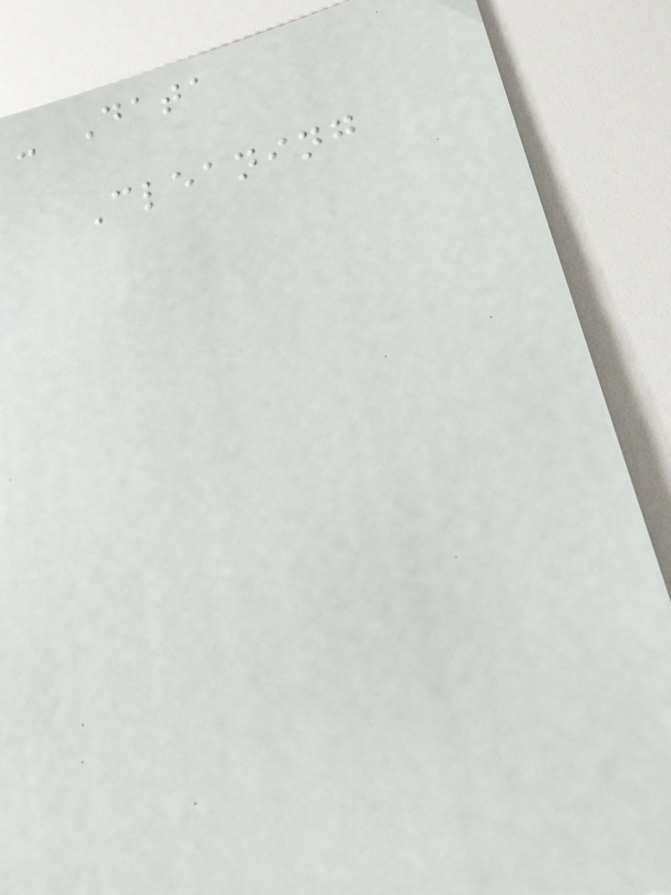- Data
Cleaning
